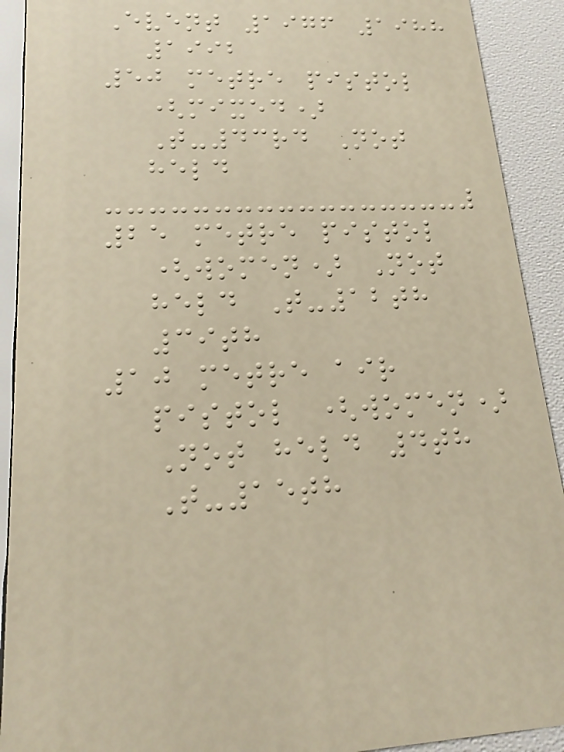Event 1976 1988
1992
50 metre pistol
(mixed)
T-43rd Not
held
25 metre pistol
(women) Not
held T-12th
39th
10 metre air
pistol (women)
Not held 4th
T-15th
